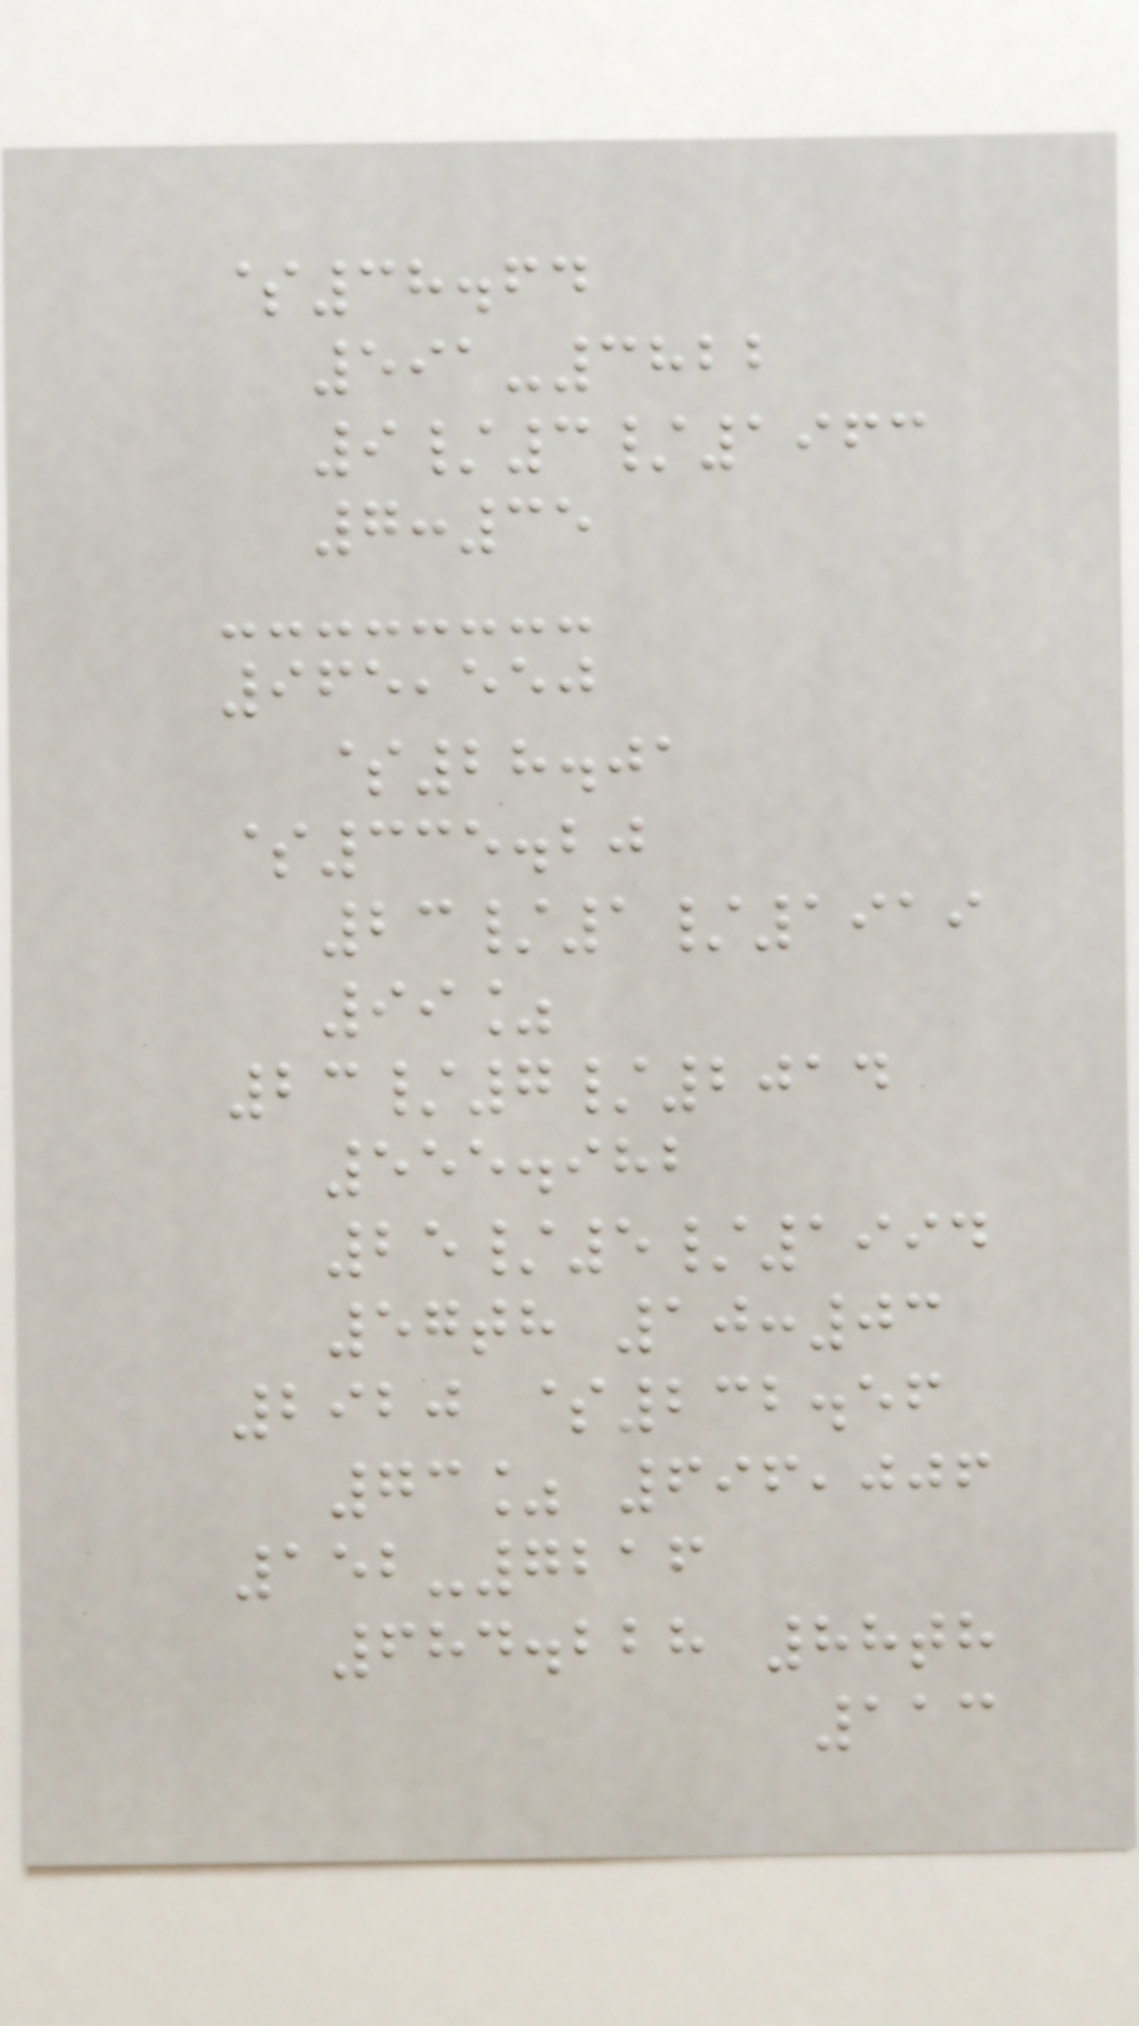$38.64
591-3822
9/3/1963
7:35
965,550
$28.01
$335.20
23/1/1919
99%
23/7/2014
555.982
25/5/1994
57th 10:03
2920 $232.56
73% 696,006
152-7216
684.228 88th
113
